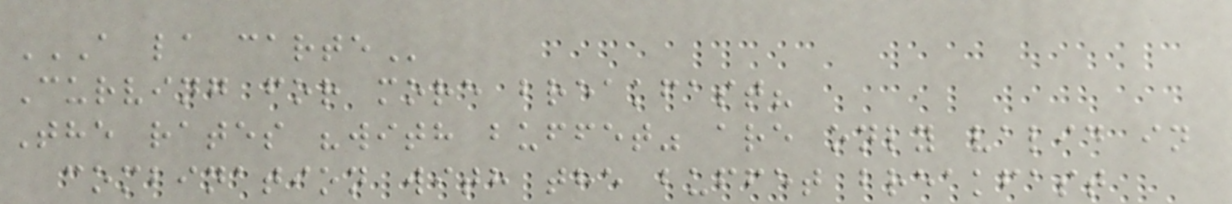A LA CARTE
Curving for more breakfast?
The rates "with buffet" are only valid in
combination with the buffet breakfast
